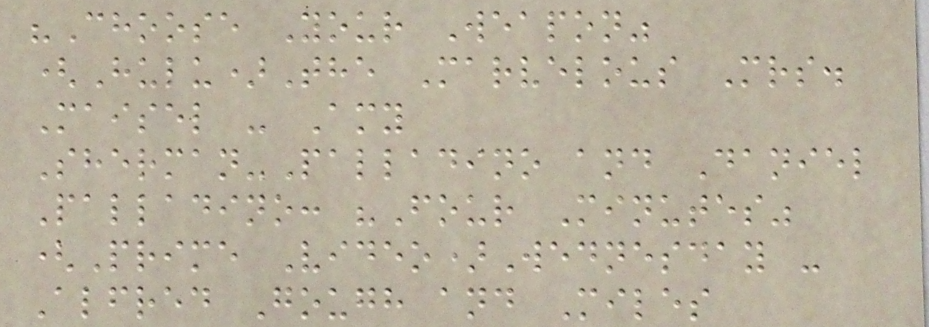"Choose Your Weapon"
(Hulu)The Marvelous Mrs.
Maisel - Amy
Sherman-Palladino and Daniel
Palladino: "Four Minutes"
(Prime Video)Wednesday -
Alfred Gough and Miles
